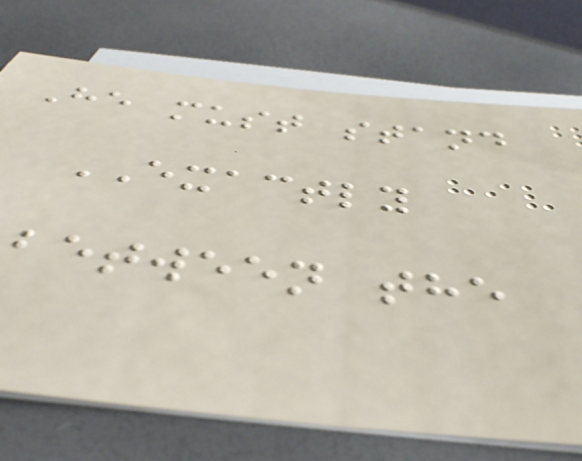He must stand
EXACTLY
between the
